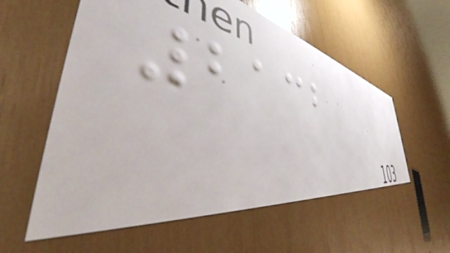2132
